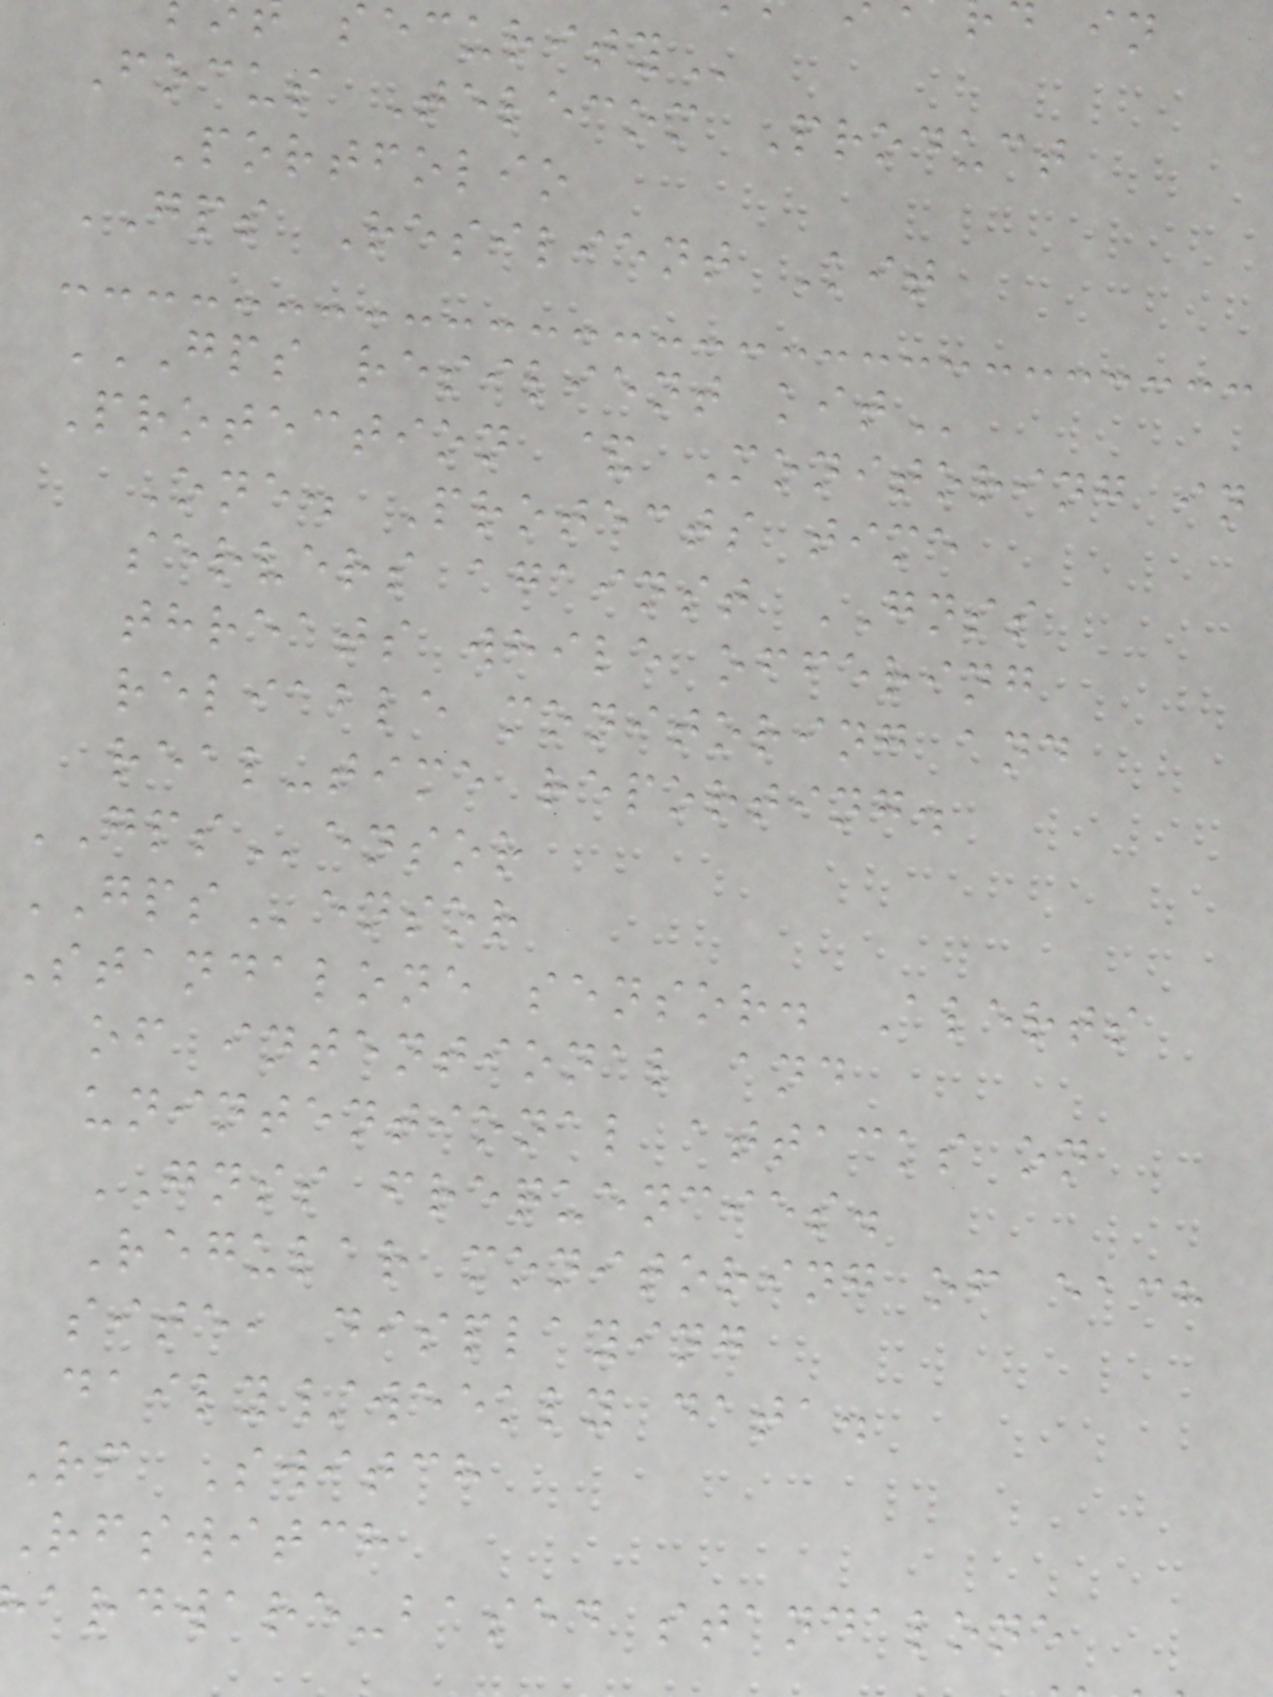Focus Telecom Product
Portfolio
GPS Resilient Kit
GPS RESILIENT KIT
Protection & Monitoring in
One. Protects time
servers against GNSS
threats while offering
reliable monitoring and
real-time reporting.
GPSensor
GPSensor
Standalone sensor. Alerts
of intentional and
unintentional attacks on
GNSS frequencies.
Regular monitoring of each
site, displaying
daily/weekly data.
rf Switch
rfswitch
ardware-based standalone
